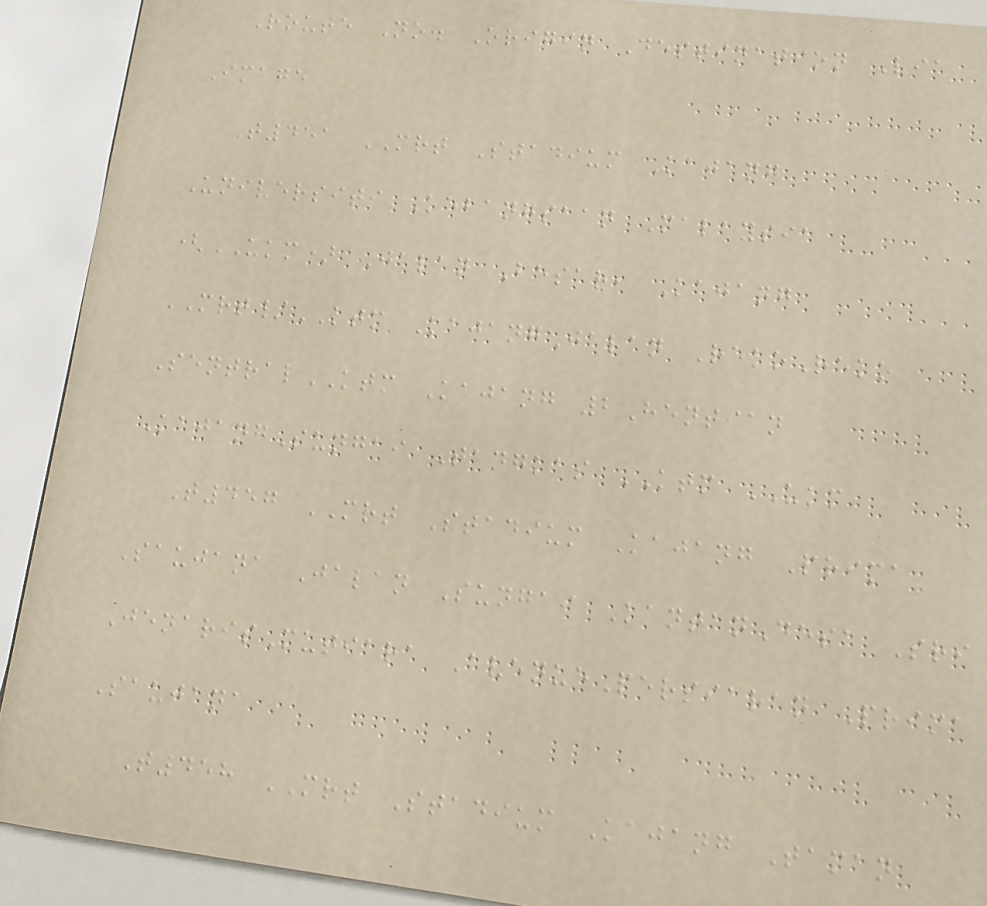Route No. Origin Destination Via
Image
T451 MRT Stadium Kajang
Universiti Kebangsaan Malaysia
(UKM) Jalan Besar, Kajang
MRT/KTM KajangJalan RekoReko
SentralKTM Kajang 2Hentian
KajangSungai Tangkas KTM UKM
T457 MRT Stadium Kajang Prima
Saujana Jalan Sungai KantanDesa Sri
JenarisMutiara AvenuePersiaran Prima
Saujana
T458 MRT Stadium Kajang Taman
